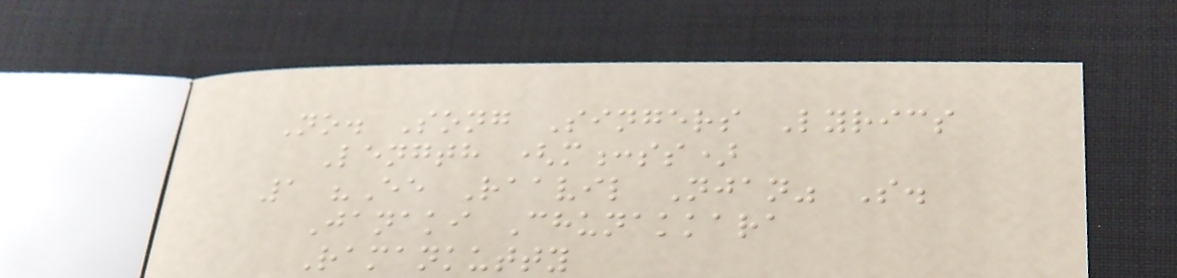No. Song Singers Lyrics
Length (m:ss)
1 "Ee Raavil Njan" S.
Janaki Chunakkara
Ramankutty
